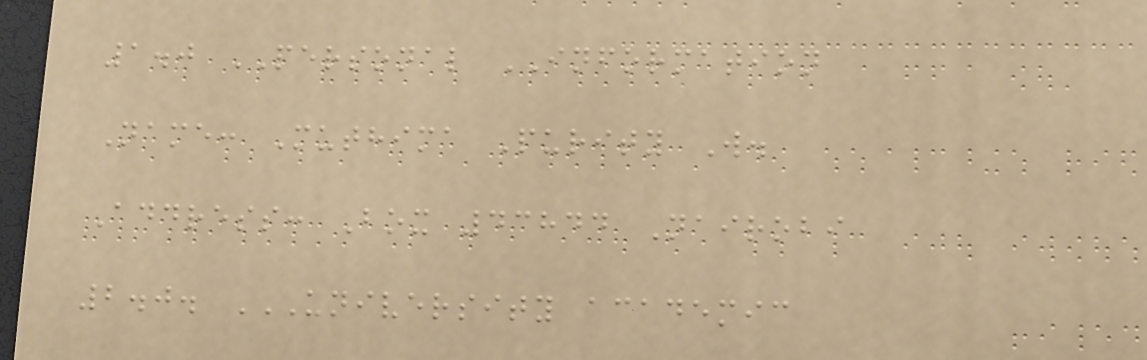1.0 PERSONAL INFORMATION
Name: Muthima Purity W.
Address: Box 43844 Nairobi
2.0. UNIVERSITY ACADEMIC
